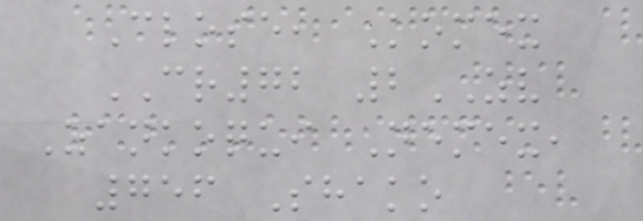Close, Komex
CR72 2ZV
Zankoqui Nemex,
756 Shako
